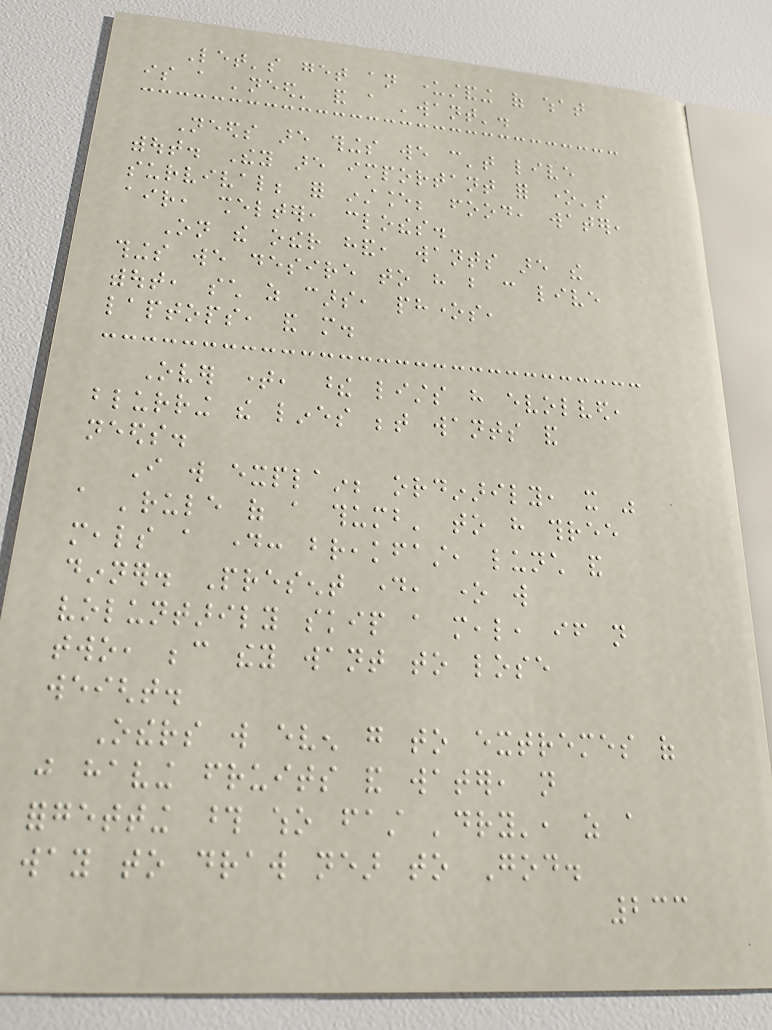Let's get an understanding of what
is a 'need' and a 'want'.
Needs are things we can't live
without. They are important for one's
survival; for instance; food, water,
air, shelter, clothes.
On the other hand, wants are the
things we desire to have but can live
without, such as cars, phones,
laptops, and more.
Over time, these lists have evolved,
blurring the lines between wants and
needs.
I will explain; ordinarily, it was
a 'rule of a thumb' to have three
meals a day: breakfast, lunch and
dinner. Present day, one will
voluntarily skip a meal, if not
two, because they want to lose
weight.
Others will even go to extremes of
just having fruits and water, not
forgetting those who fast 'dry', as a
way to draw near to God.
233
